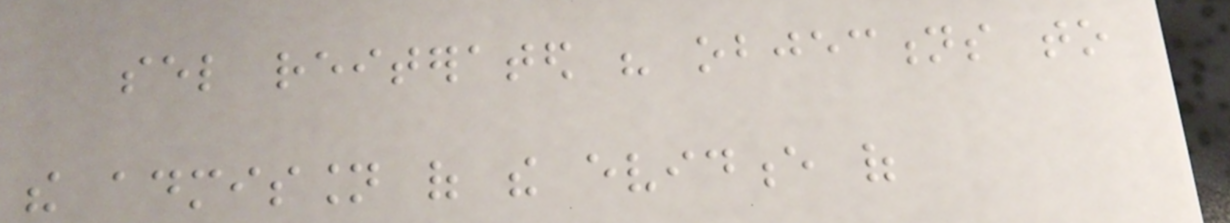sel reiterated his objections to
the admission of the evidence of
